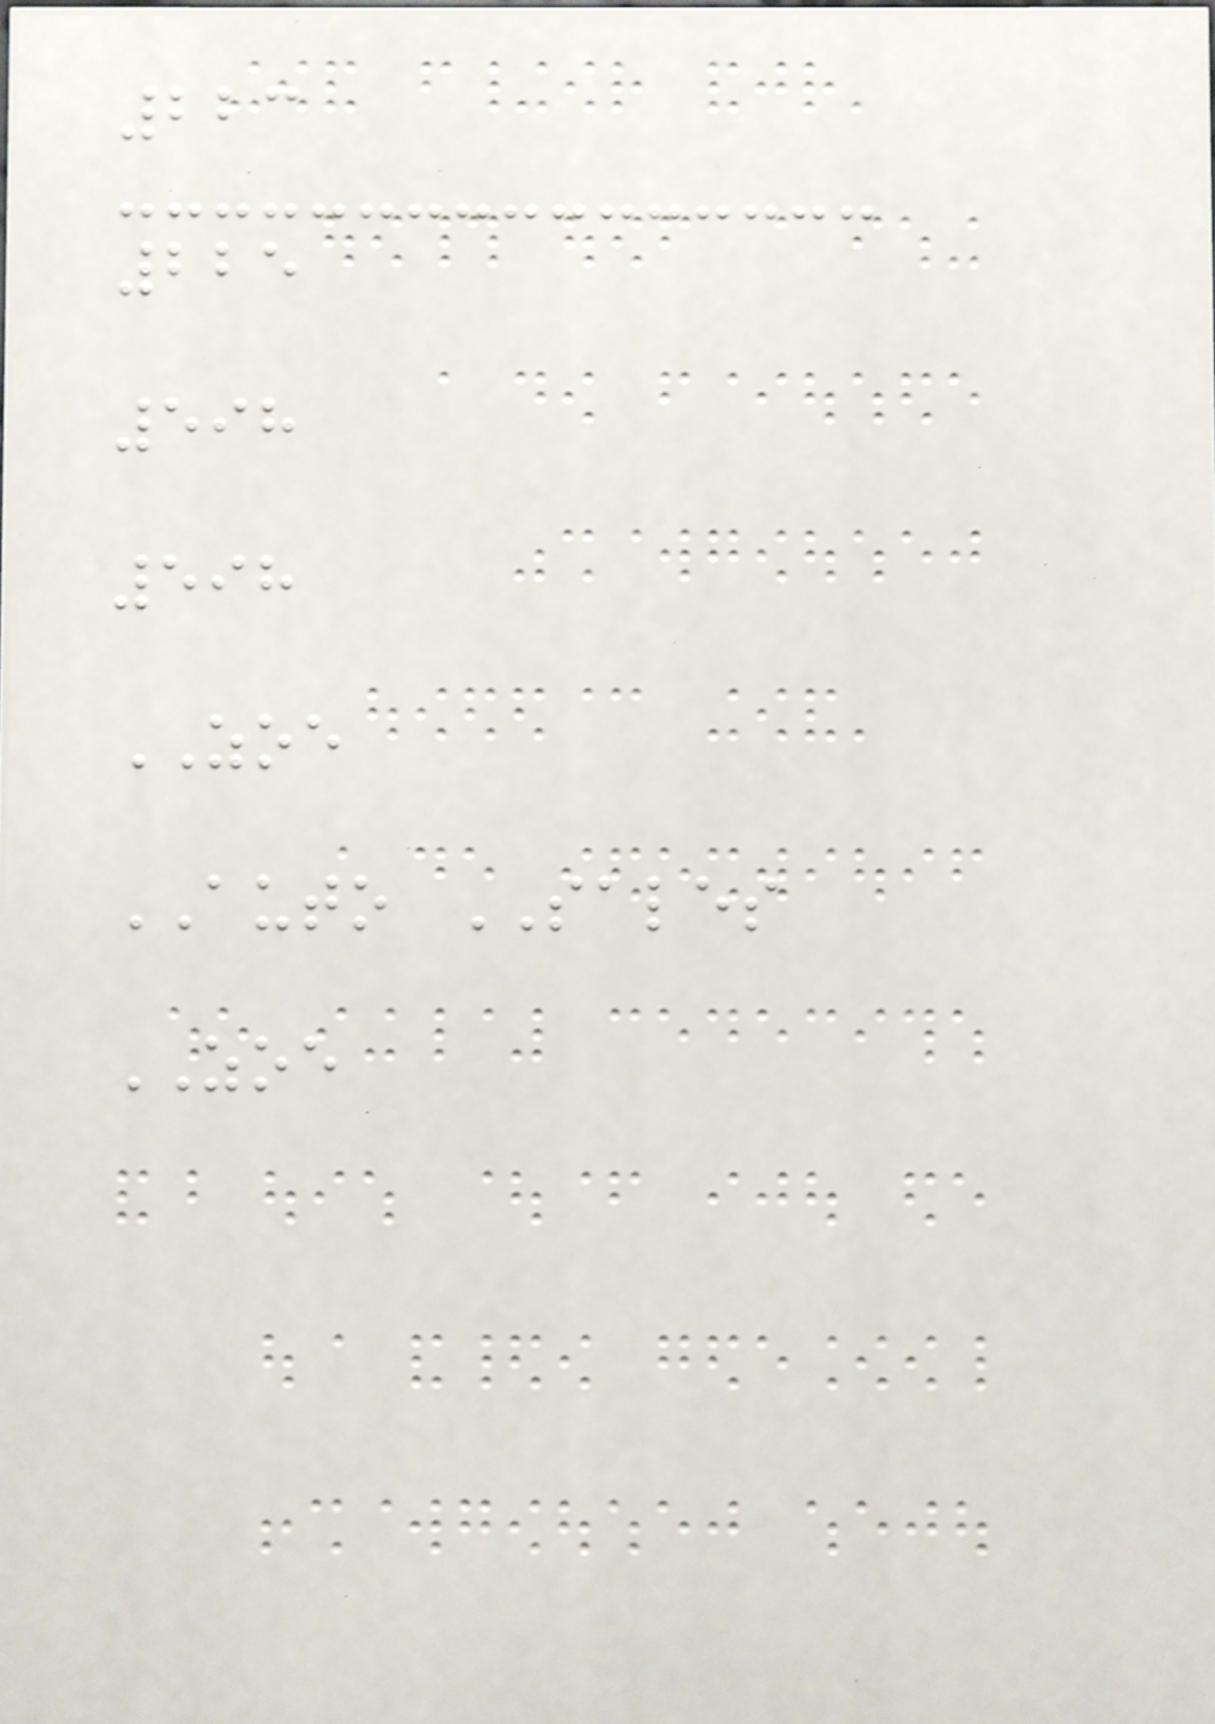223
225
598
598
ZOE
AUTO SALES
ZOE
